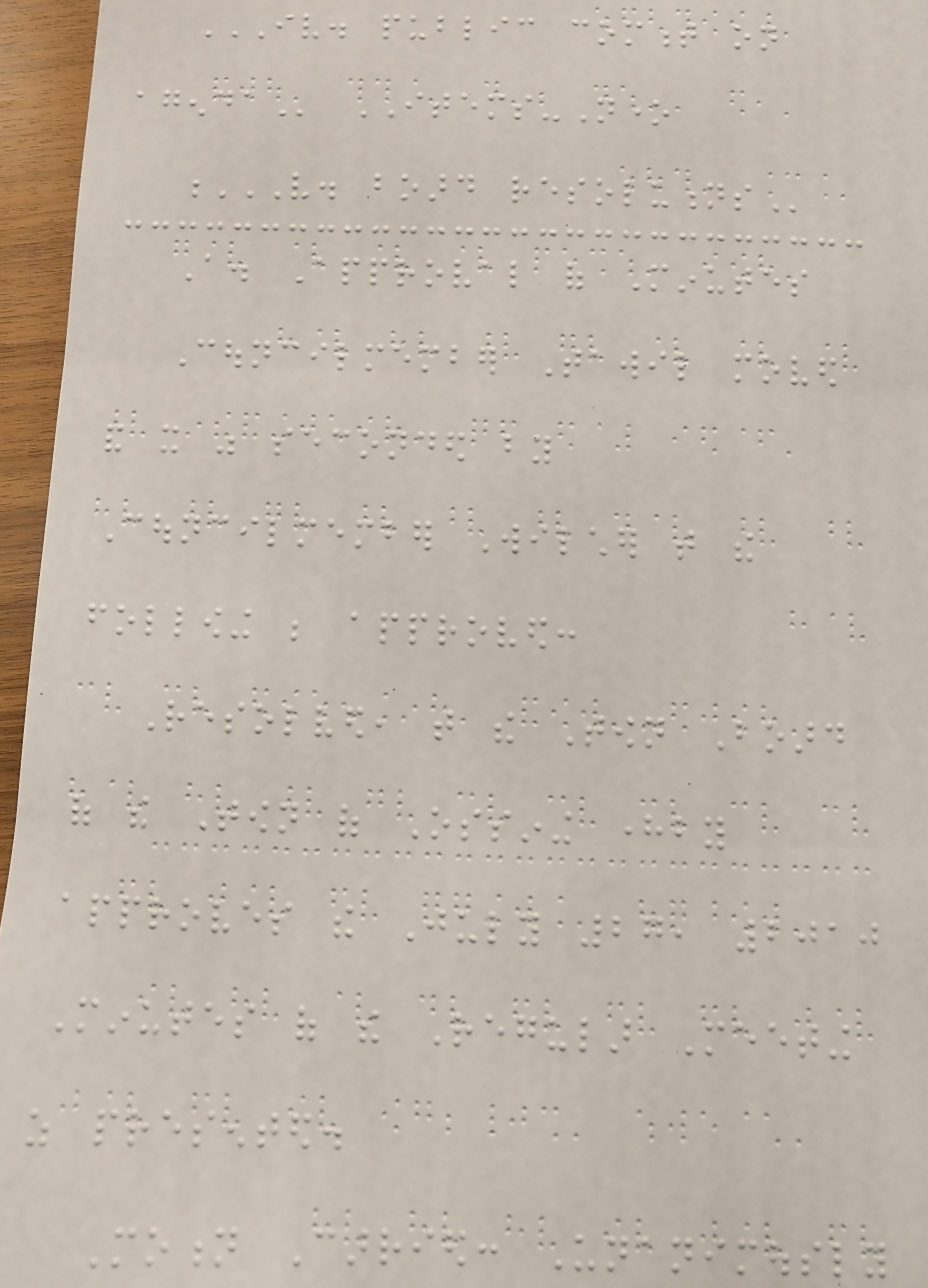IV. PUBLIC COMMENT ON
AGENDA ITEMS-None
V. BOARD RESOLUTIONS
A. Approval of Minutes
Councilmember Tawil moved
and it was seconded by
Councilmember Wilcher that the
following be approved:
Resolved, that the Town Board
of the Town of Ossining hereby
approves the July 27, 2010
Minutes of the Regular Meeting
as presented.
Motion Carried: Unanimously
